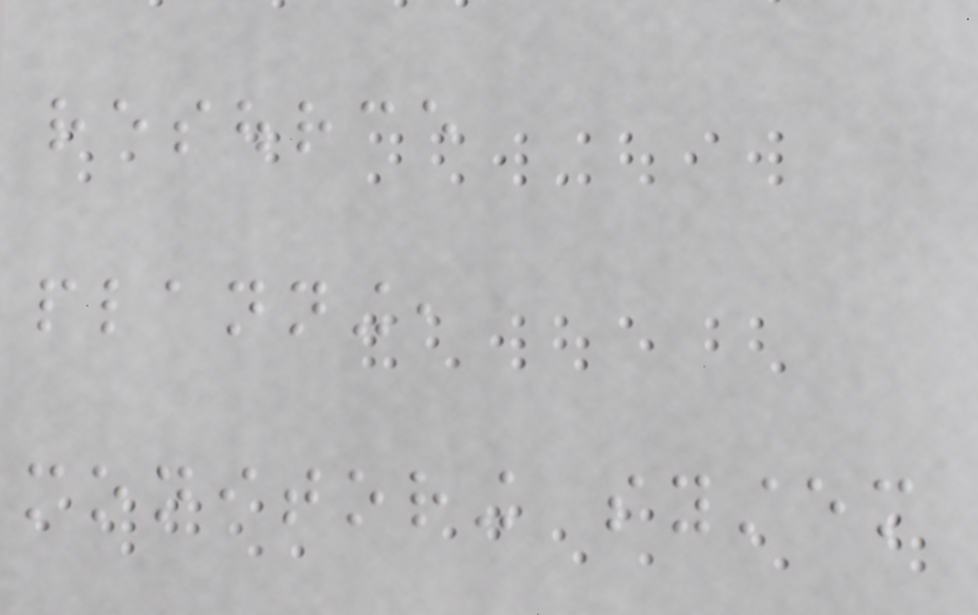resource
planning,
monitoring system
